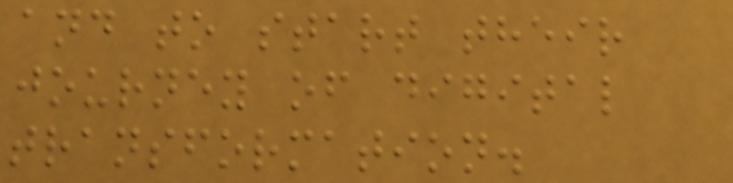and to start their
journey of digital
transformation.
